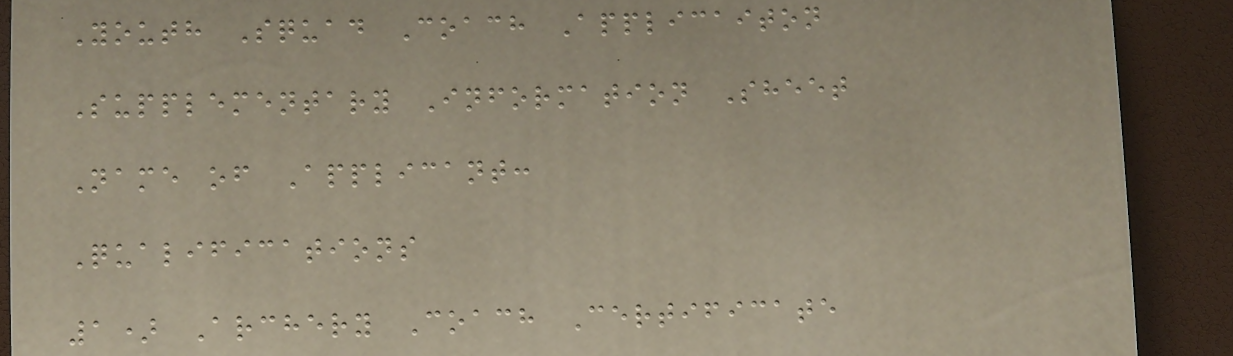Youth Squad Coach Applicaiton
Supplementary Information Sheet
Name of Applicant:
Qualifications
1) Archery Coach Certificate
